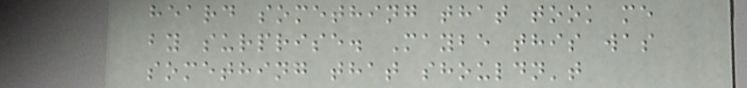heard something that took me
by surprise. Maybe this was
something that shouldn't
